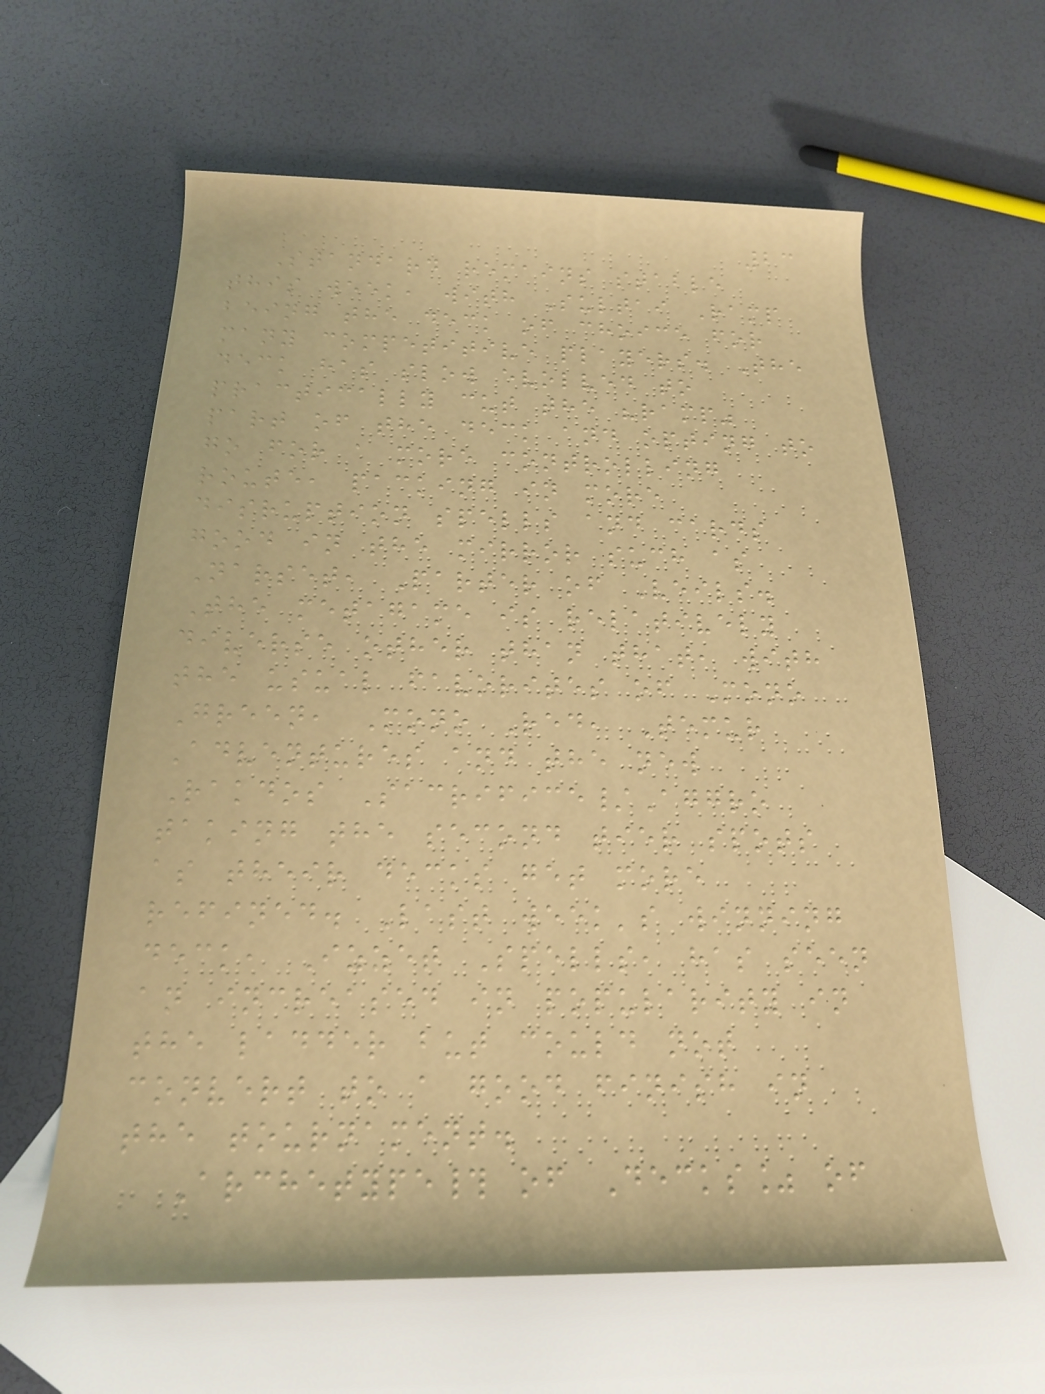23
Standard remains stable
this week, with Sultai Ramp
being the deck of choice for
many competitive players. The
deck has slow evolved to
practically cut the "ramp"
part of the deck and opting to
go for a more controlling
route, packing in more
disruption spells and cards
good in the mirror such as
Narset, Parter of Veils.
The metagame is relatively
diverse other than that, with
the usual favorites of Mono
Green, Mono Red, Temur
Adventures and the new
Rakdos Sacrifice/Aggro
taking the second tier spots
as their decks get more
refined. Last week's winning
deck, Izzet Spells, has seen
an increased in popularity in
the ladder but could not
convert to a good finish in
the tournament.
Archetype# of Decks% of
